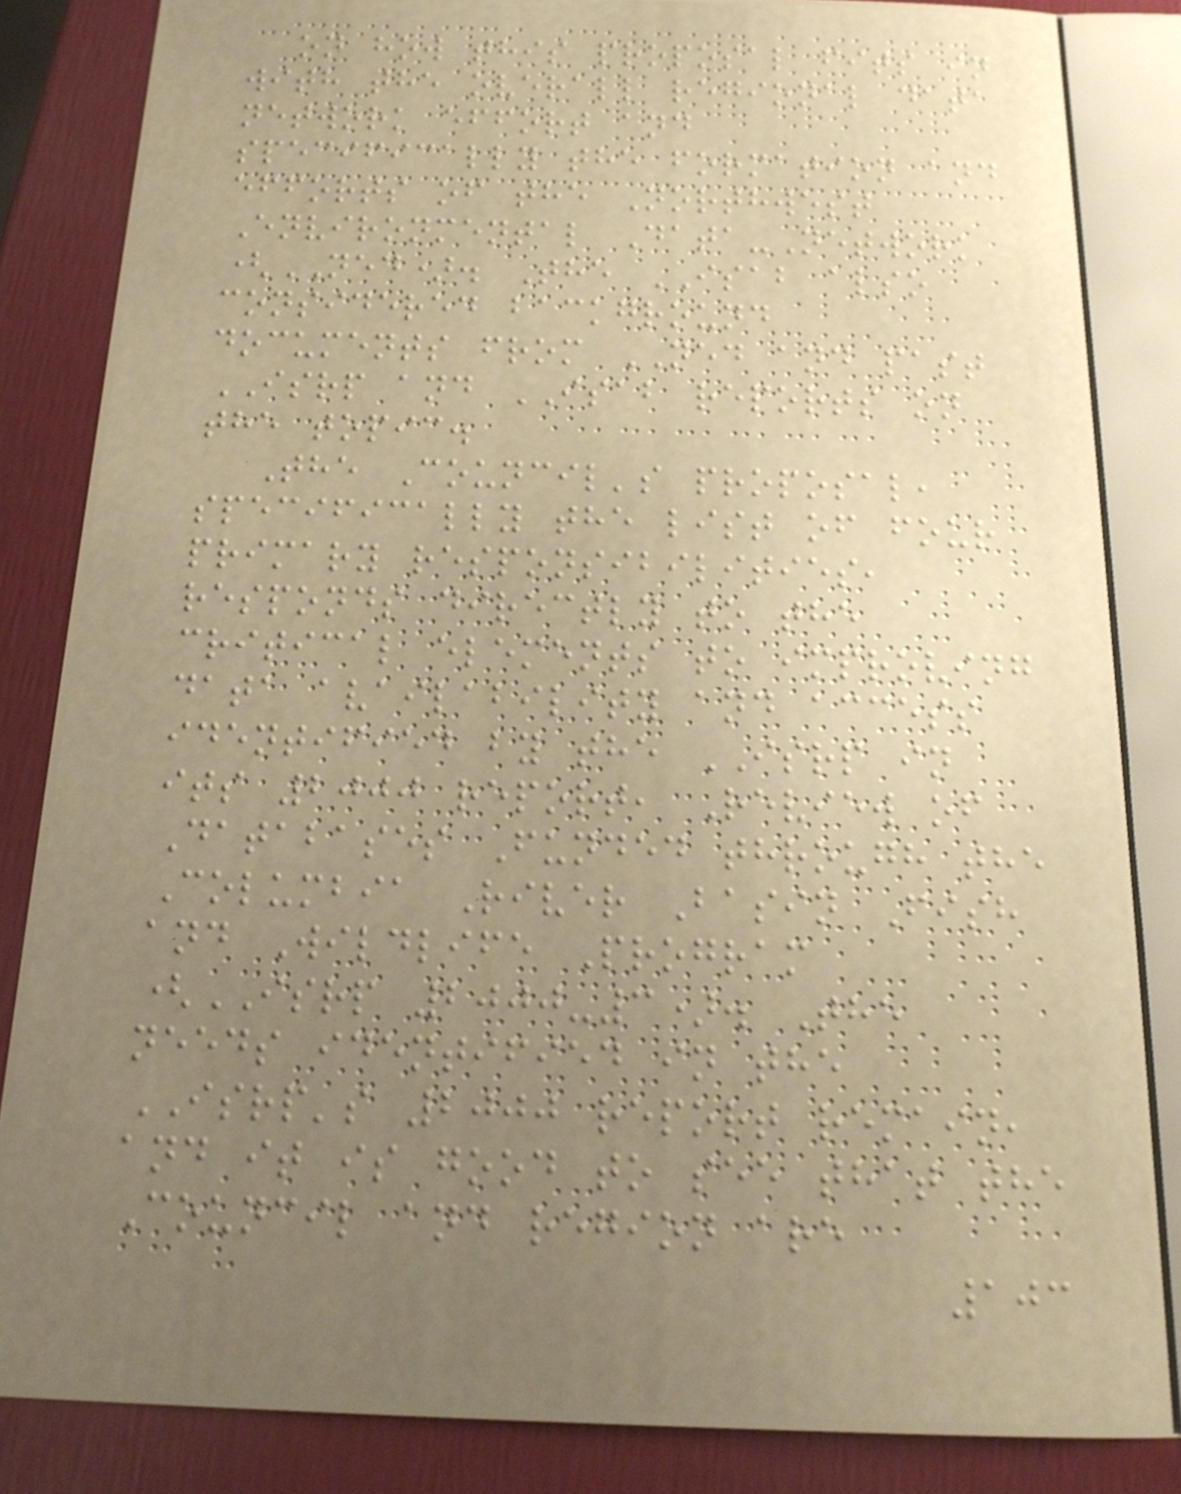on how this proposal fits in
with the overall regional data
network effort and
specifically the formation and
efforts of the Northwest
Environmental Data-Network
(NED). The ISAB also
considered background
documents from NED and past
ISRP and ISAB reports on
the topic.
The Council's proposal,
specifically the list of four
primary responsibilities,
responds directly to the
critical elements to improving
data availability and access
identified by the ISRP in
its 2000 report, Review of
Databases Funded through the
Columbia River Basin Fish
and Wildlife Program
(ISRP 2000-3). The
needs identified in the
ISRP's 2000 report remain,
and it is good to see that the
Council and region are
103
